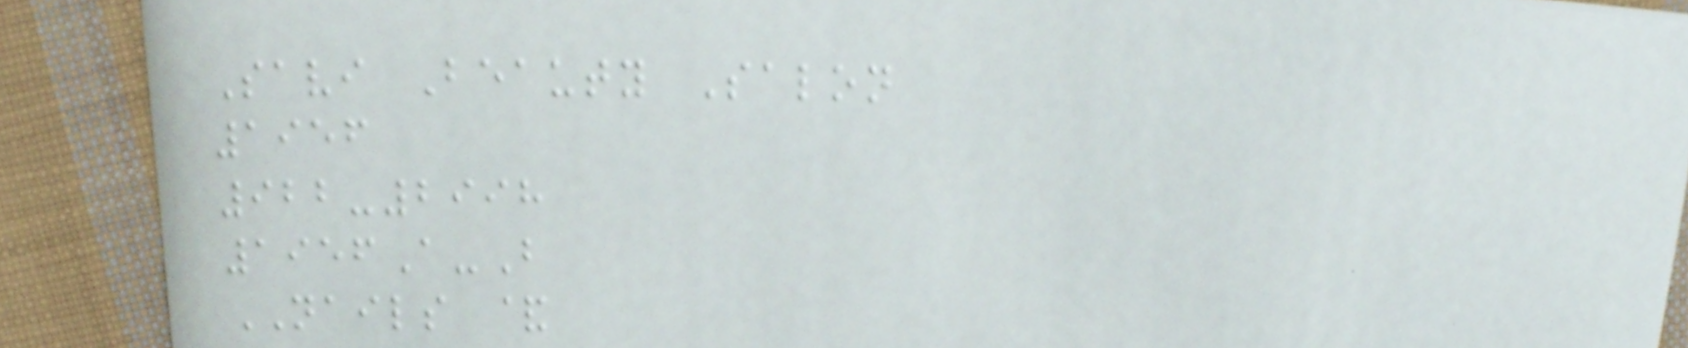Savi Beauty Salon
1956
922-2998
1956A-B
NAILS &
